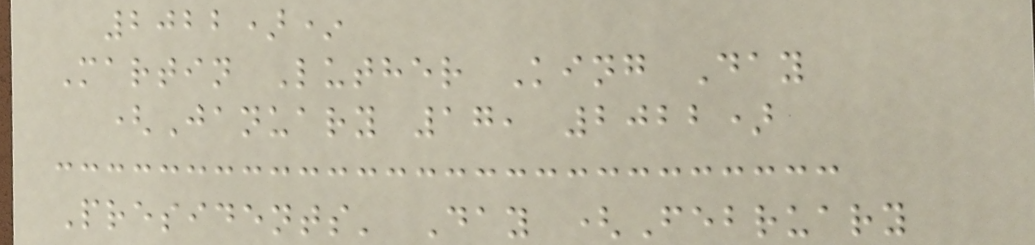2022)*
Martin Luther King Day
(January 17, 2022)
Presidents' Day (February
